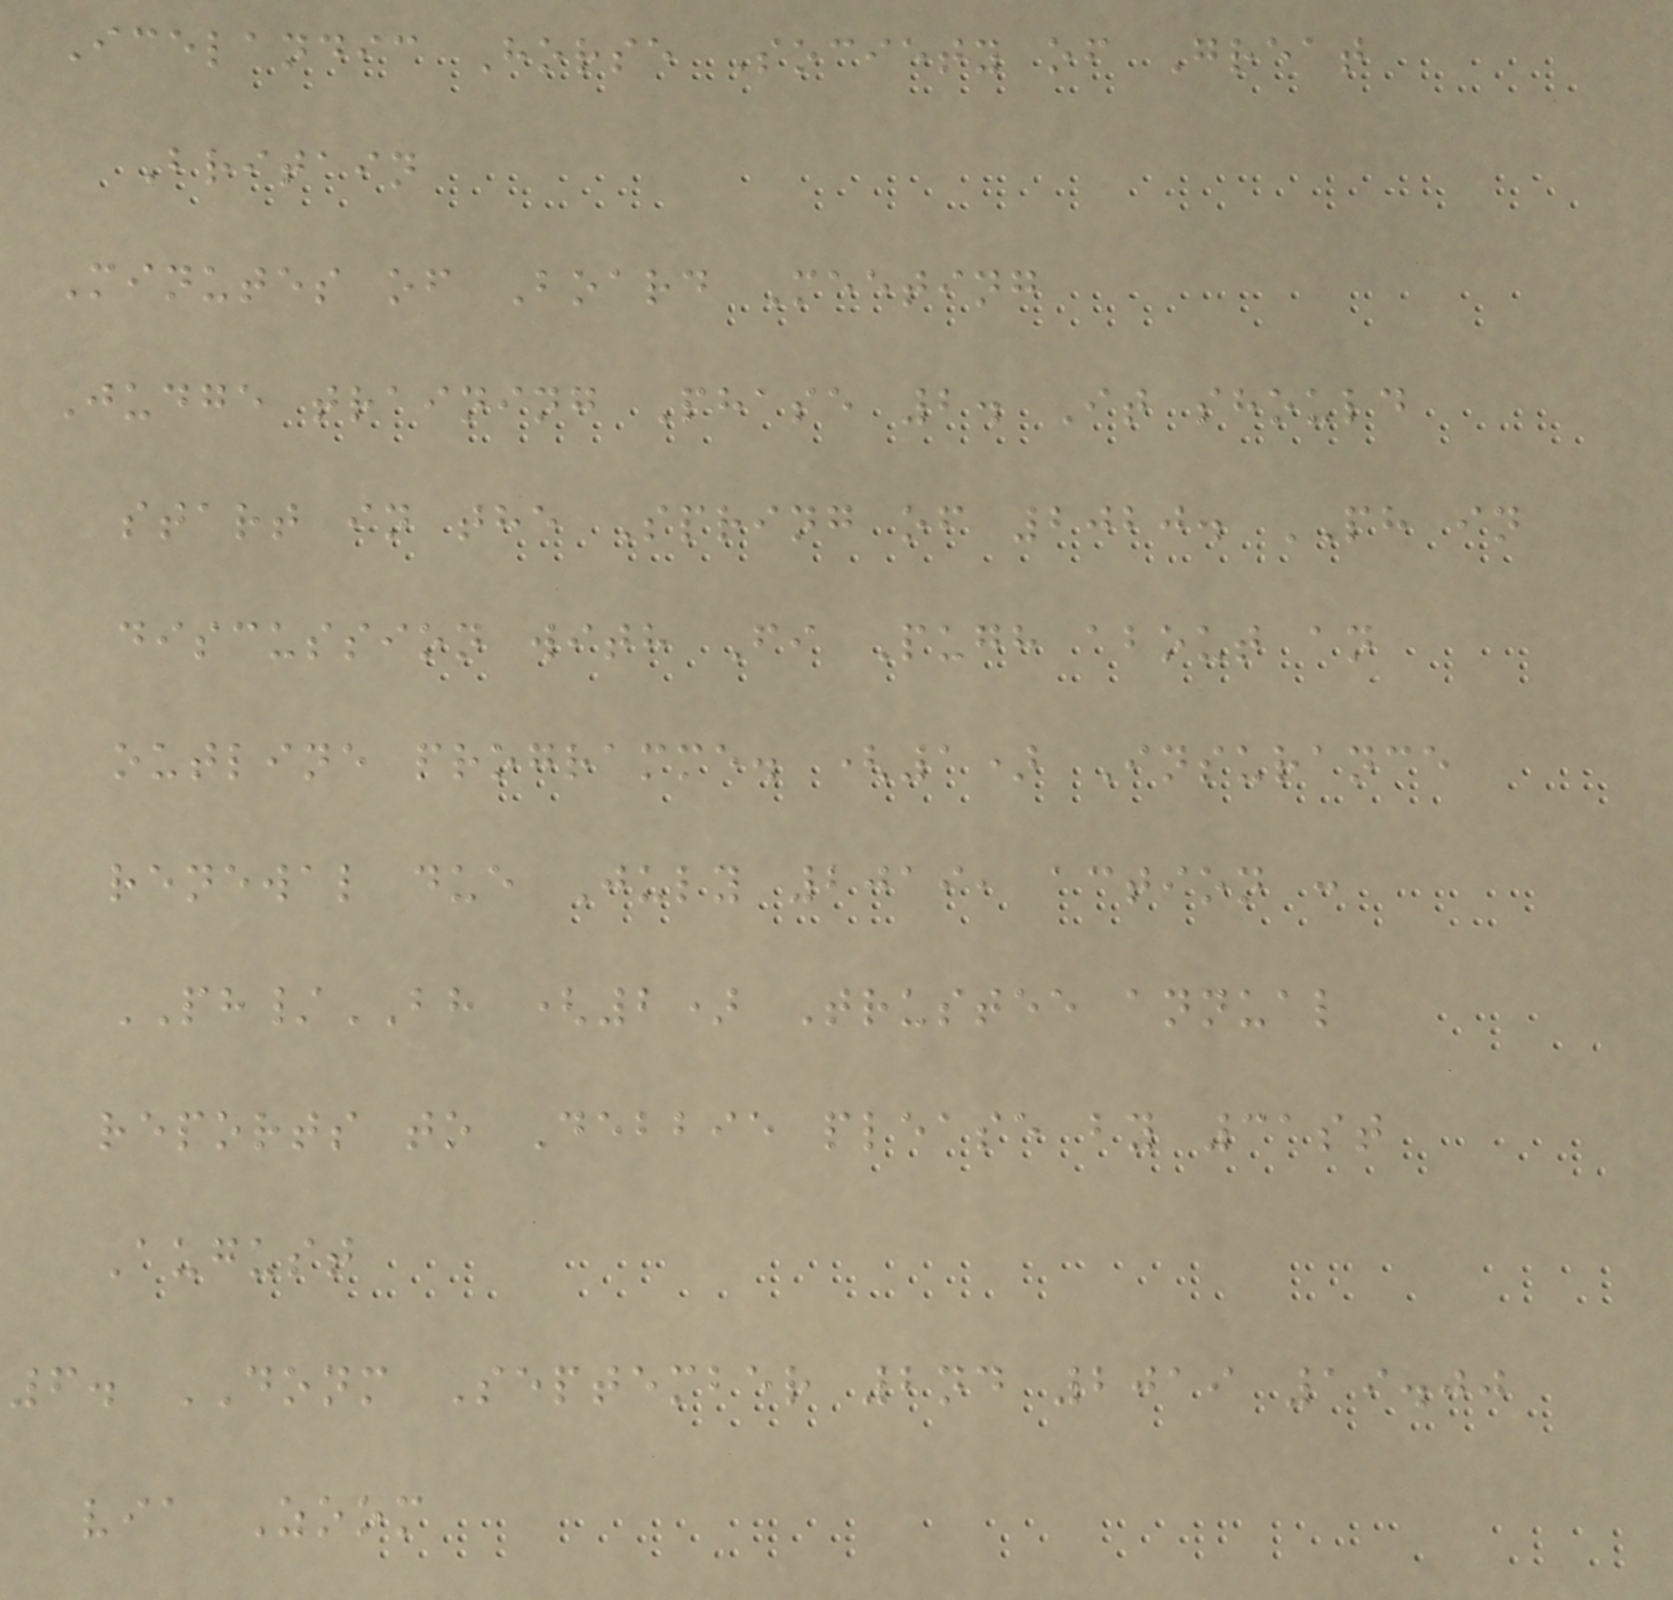Icelandic Horse Society of Great
Britain
Minutes of Board Meeting
Judge training Phase 2. It should
start in the Spring of 2020. PH in
discussion with Fi Pugh about an
outline programme. (1) Insurance
renewal due July 2019, action :
PH/BH (2) Trustee annual
reports to Debbie please by 31st
August
6. DONM September 2nd 2019 19.00
via Zoom
